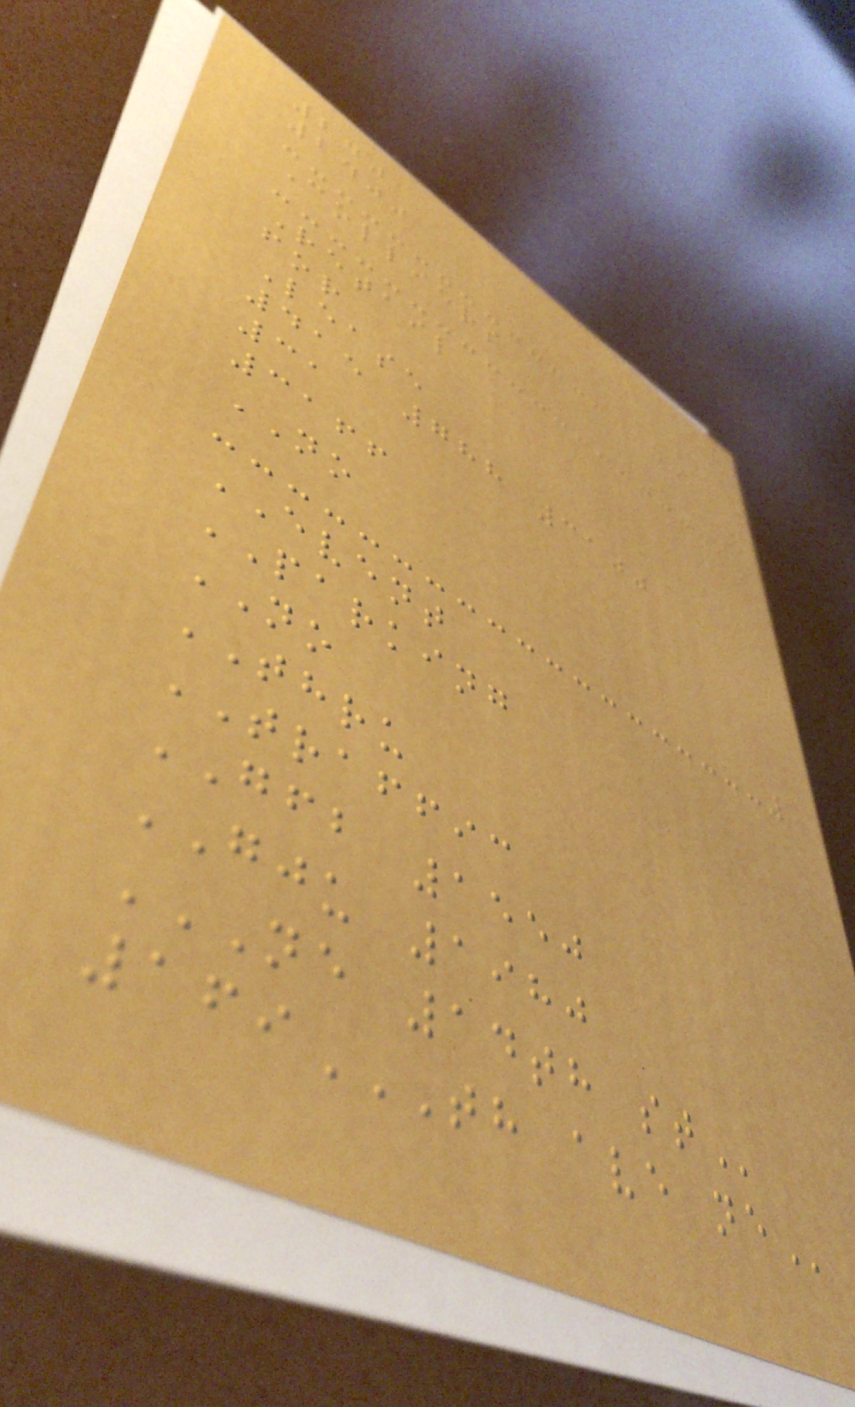2401
2400
Colliers
Retail
for
Lease
415 788 3100
31
3166
NO
EVENT
PARKING
NO
THRU
TRAFFIC
GFB 1550
GJU 1980
NE 14TH ST
169TH AVE NE
